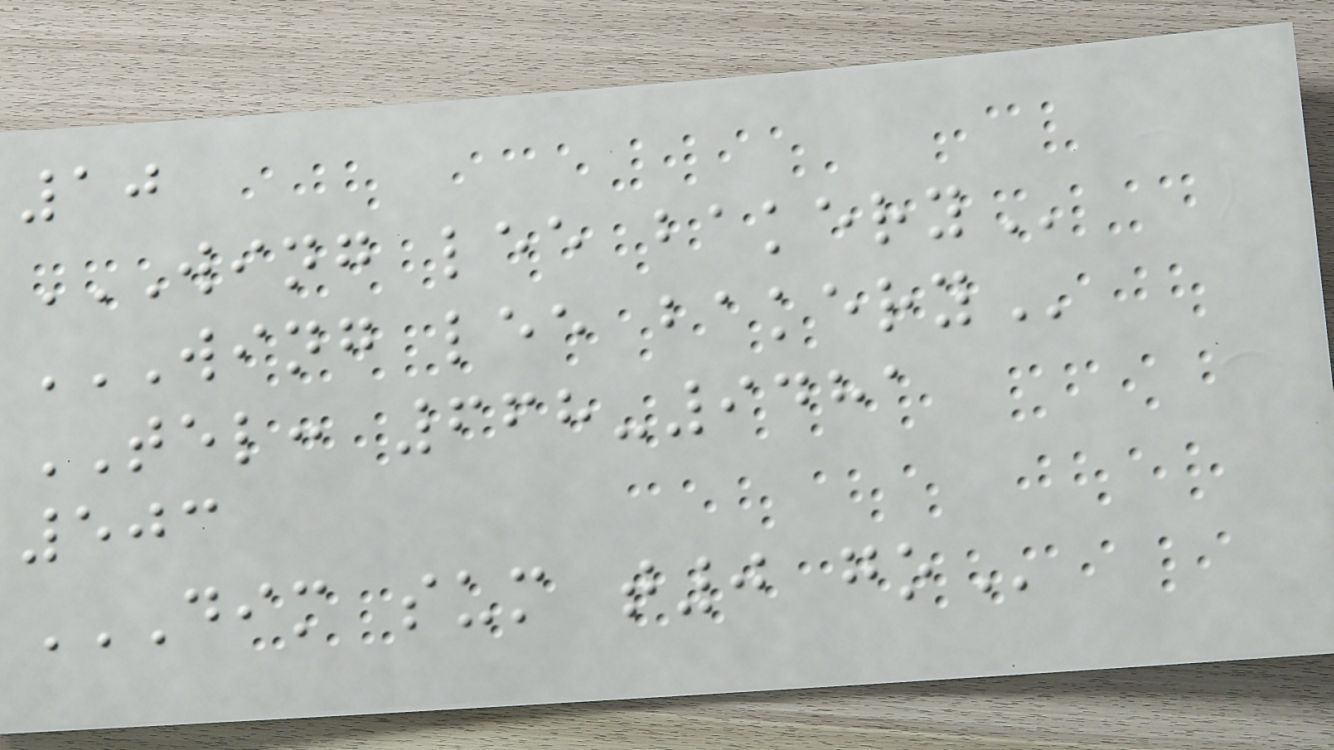10
WING LEE BAKERY
WING LEE BAKERY
TEL: 668-9481
503
DIM SUM T0 GO
